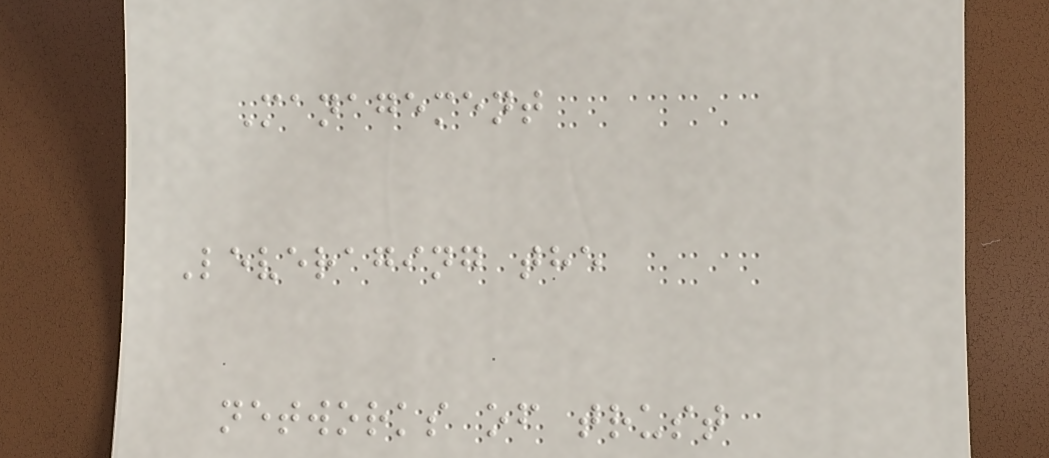Management
Leveraging the
networks of trust
